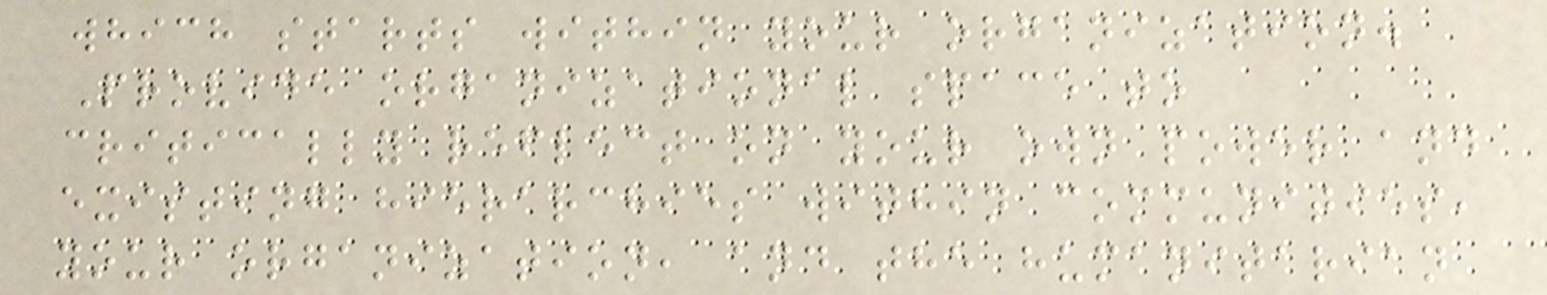which starts within your organization.
Provide organizational space to
critically reflect on your own power and
existing hierarchies within communities,
your organization, and the humanitarian
